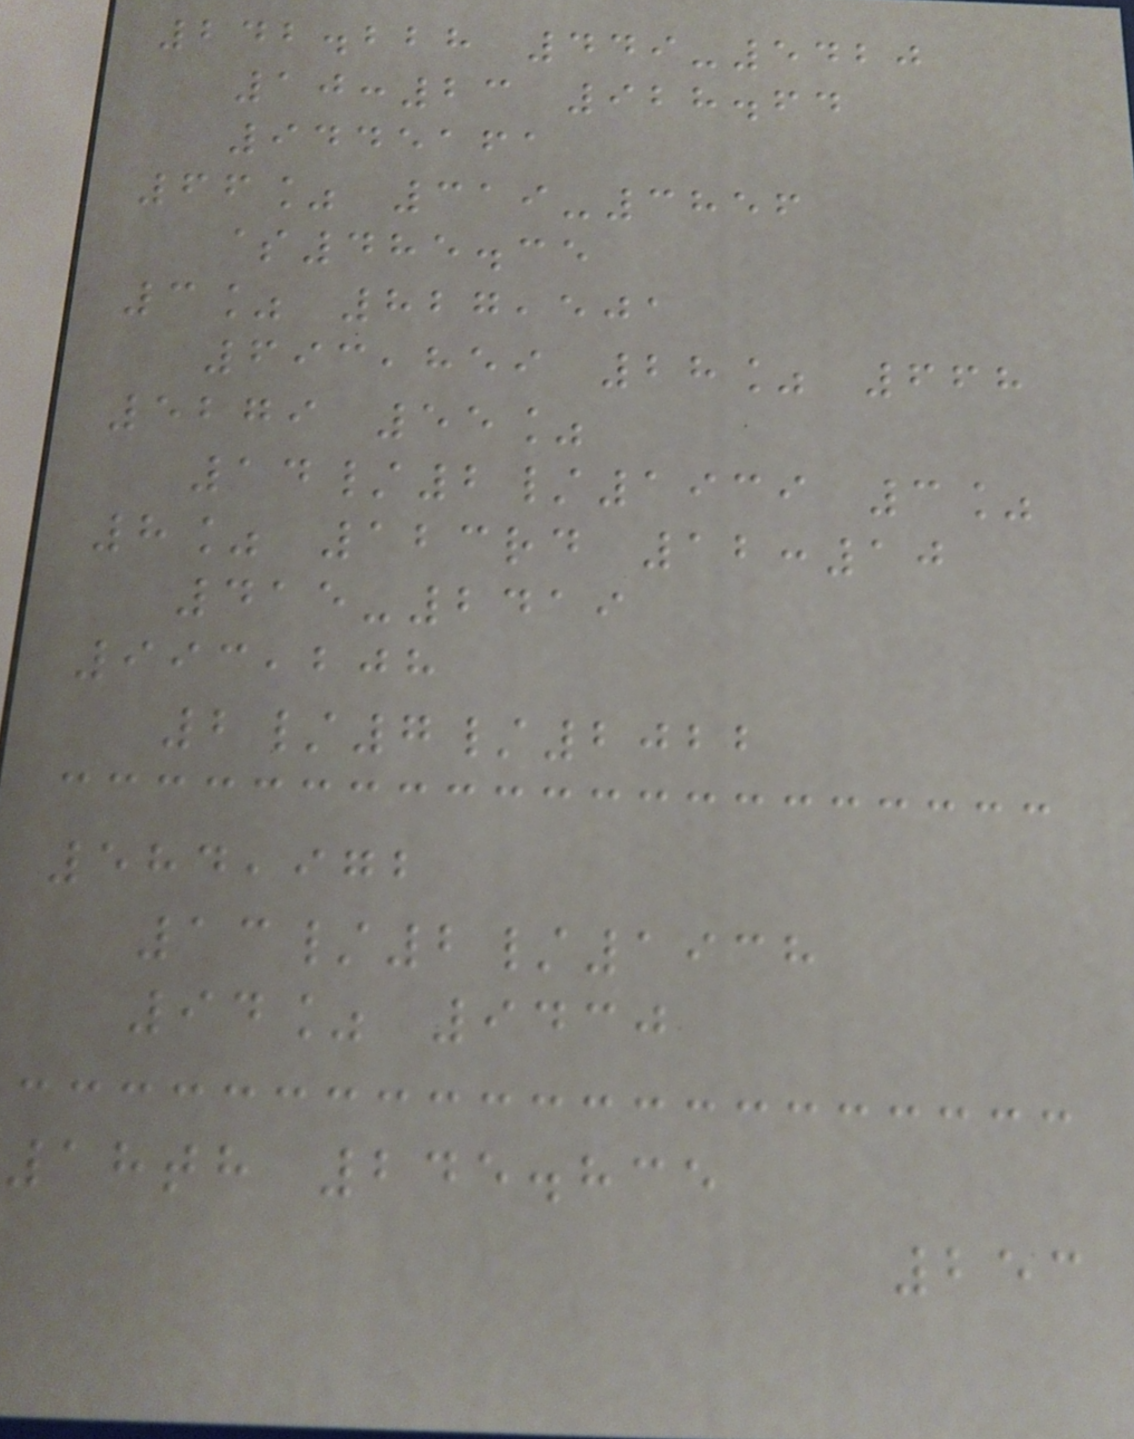242.228 449-5420
10:23 928.64
9445161
66% 319-3856
$485.35
3% 827,501
693,859 28% 668
5279 55%
14/2/1939 3%
8% 123rd 12:10
415-2419
993,208
2/7/2022
584,972
13/2/1938
94% 9430
18th 245.835
253
